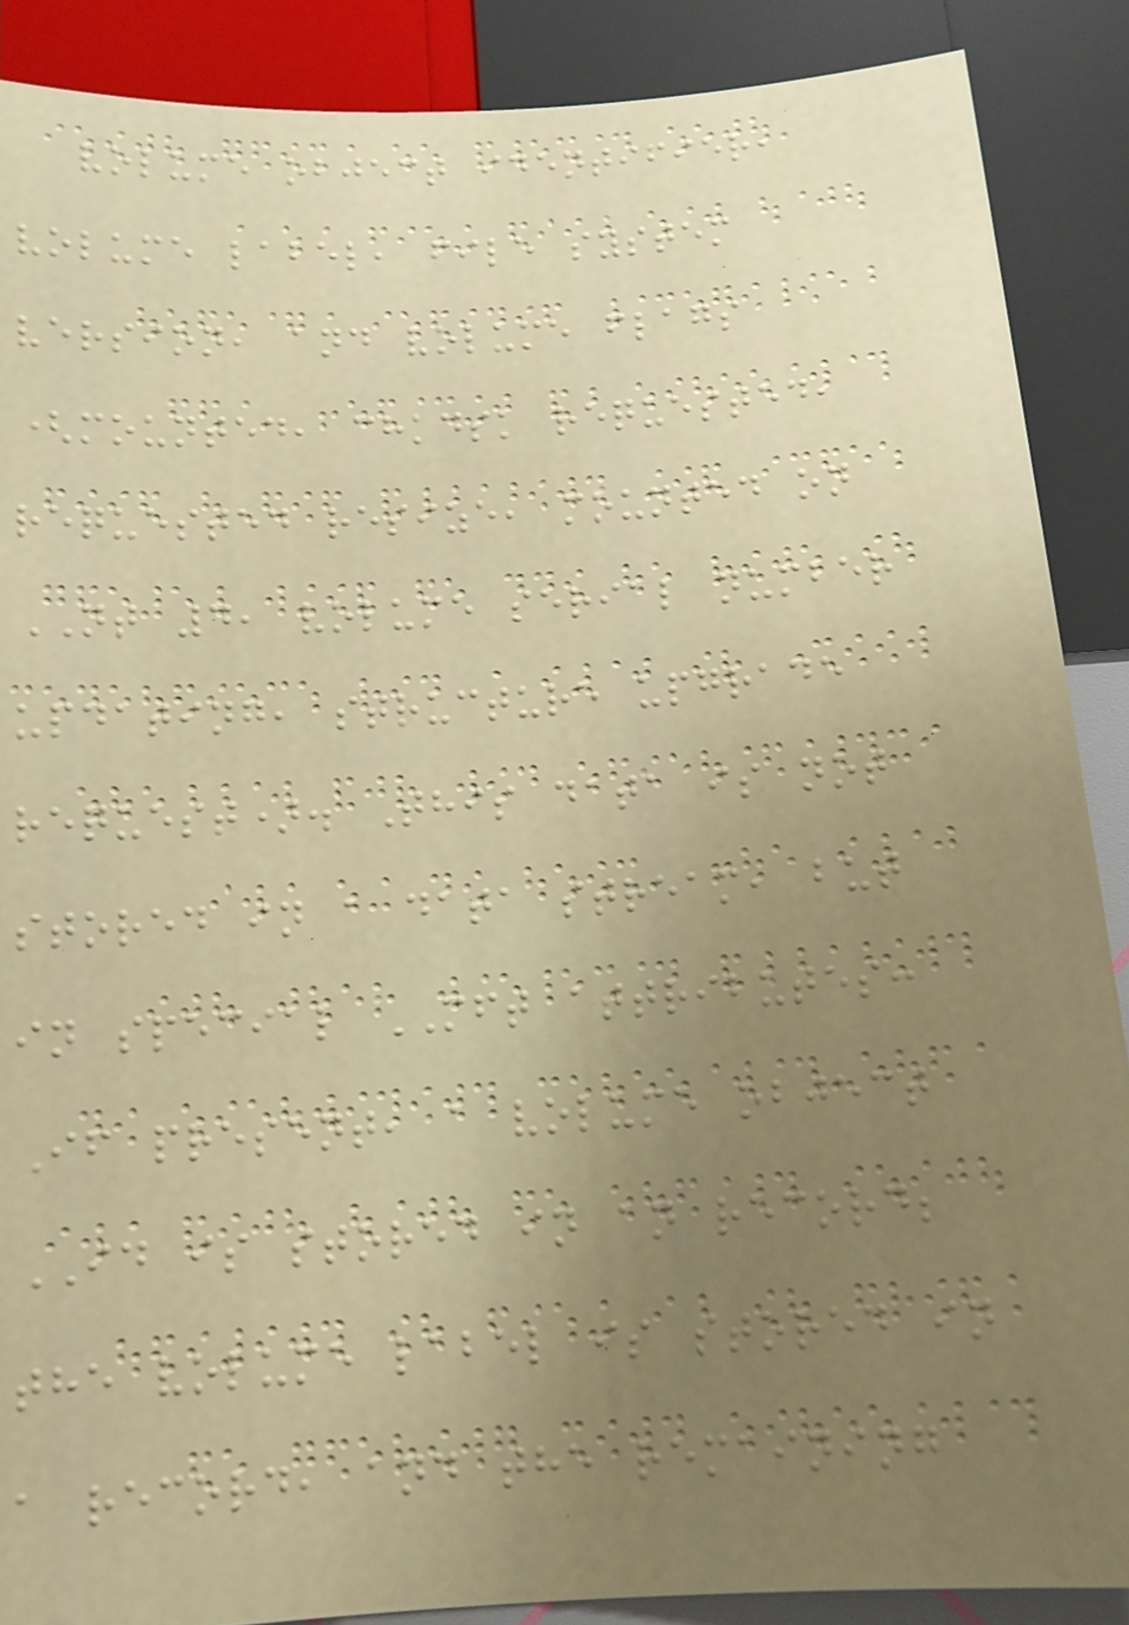volume object identifier,
volume label, file system
version, and volume flags
(mounted, chkdsk requested,
requested resize, mounted on
NT 4, volume serial number
updating, structure upgrade
request). This data is not
stored in a data stream, but
in special MFT attributes:
If present, a volume object
ID is stored in an record;
the volume label is stored in
a record, and the remaining
